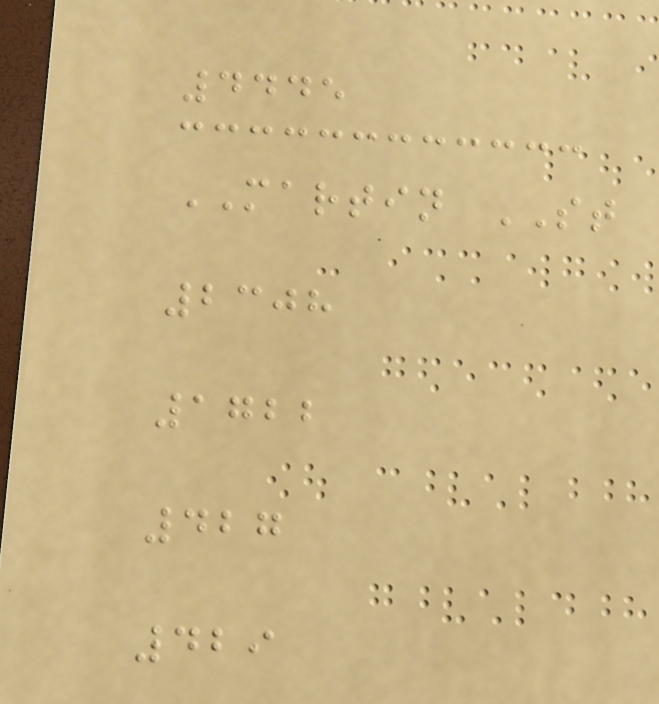4445
MARTIN ST
2308
1722
427
429
